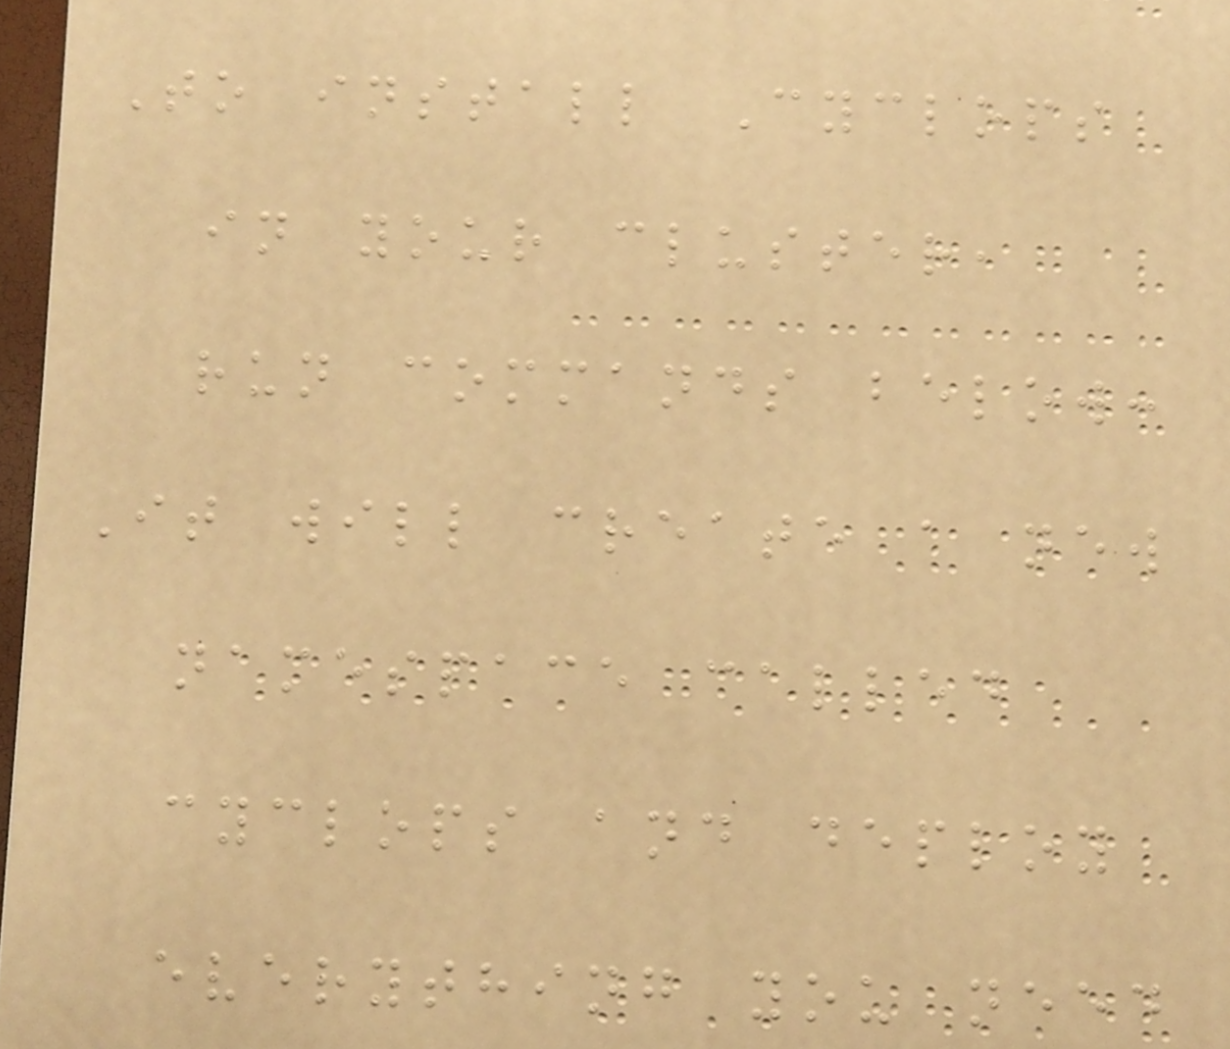To install Cyclops
in your cluster,
run commands below:
It will create a new
namespace called
cyclops and deploy
everything you need
